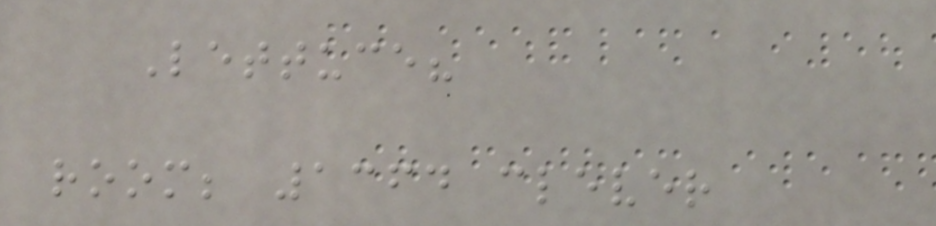Lettuce?
room; 1364 clever
